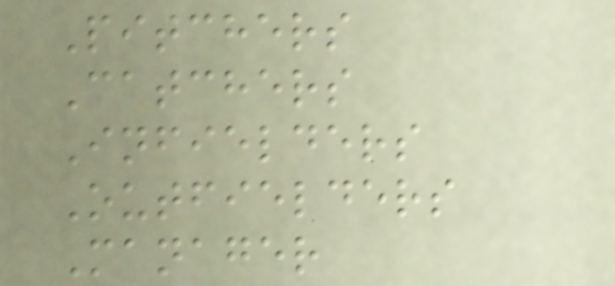Pitchers
Catchers
Infielders
Outfielders
Manager
